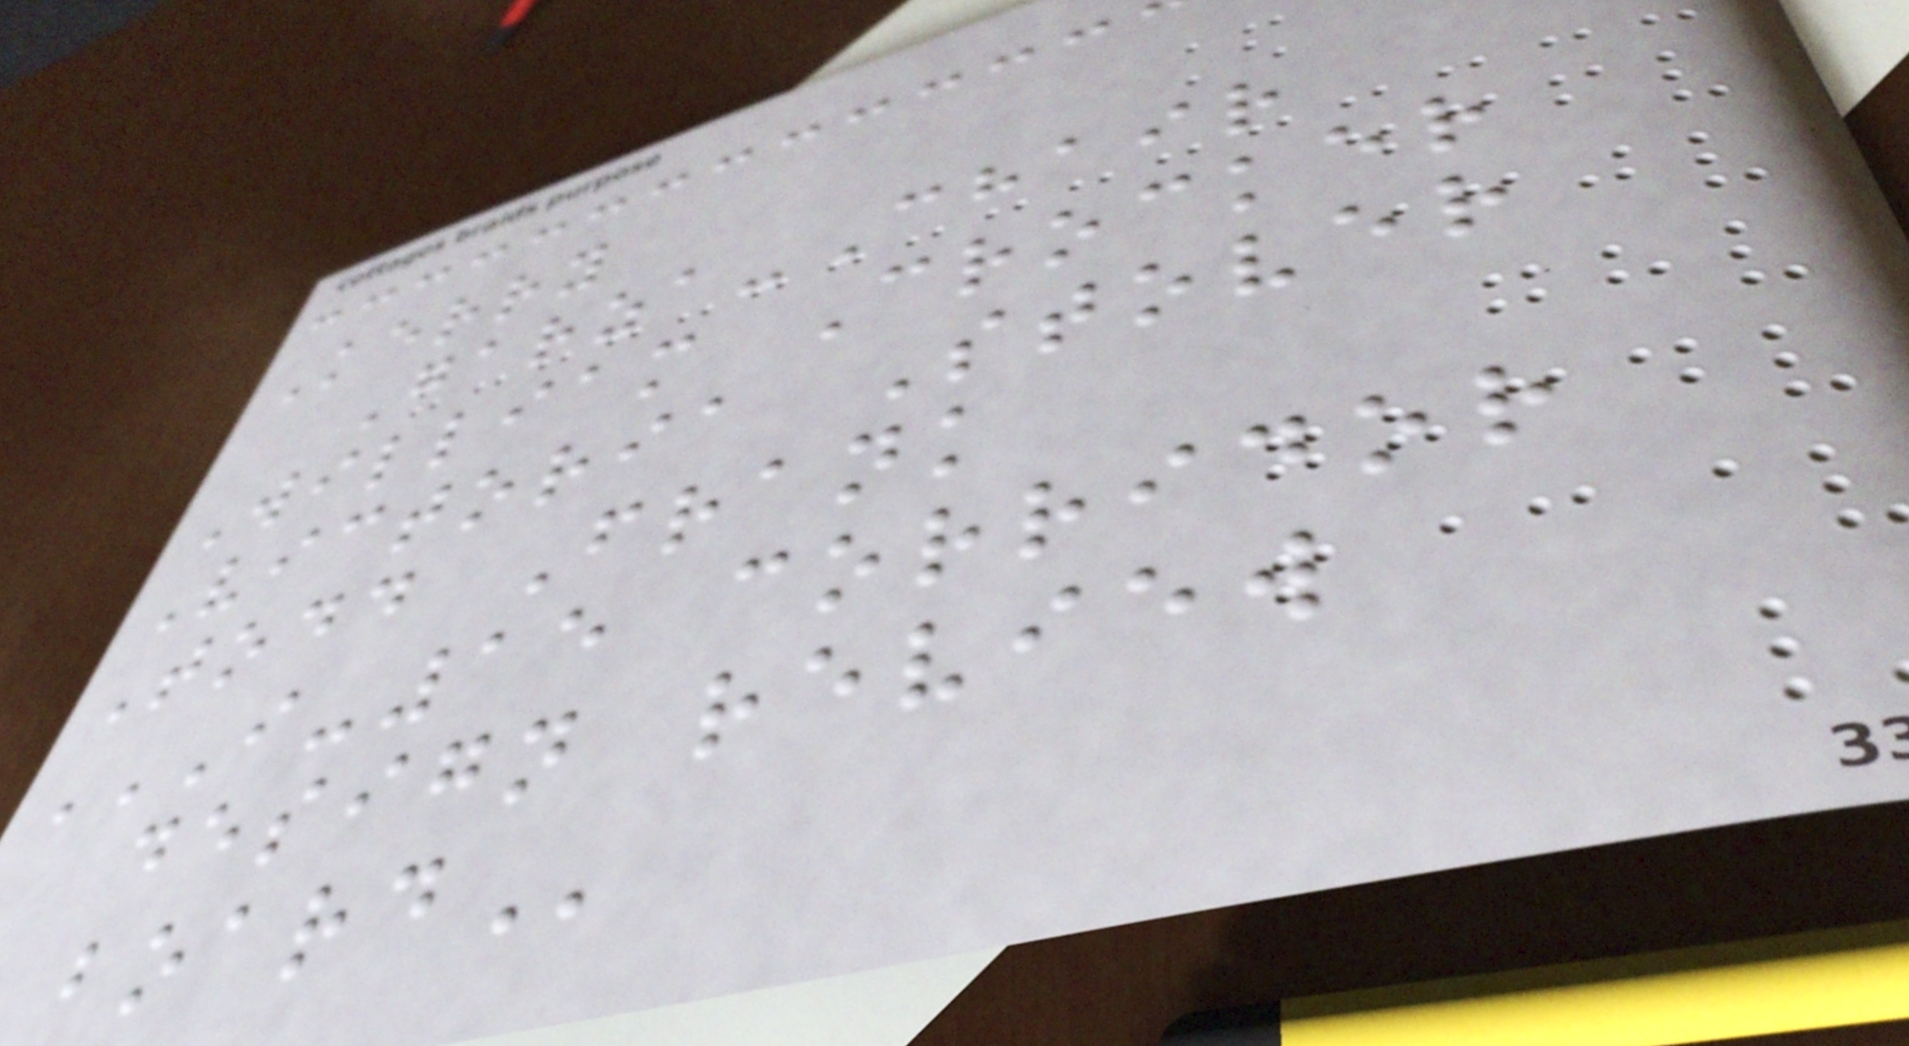Kerry
Garza-Chair
William Crocker
Victoria Stover
Todd Frank
I-15 CORRIDOR
DESIGN REVIEW
BOARD
